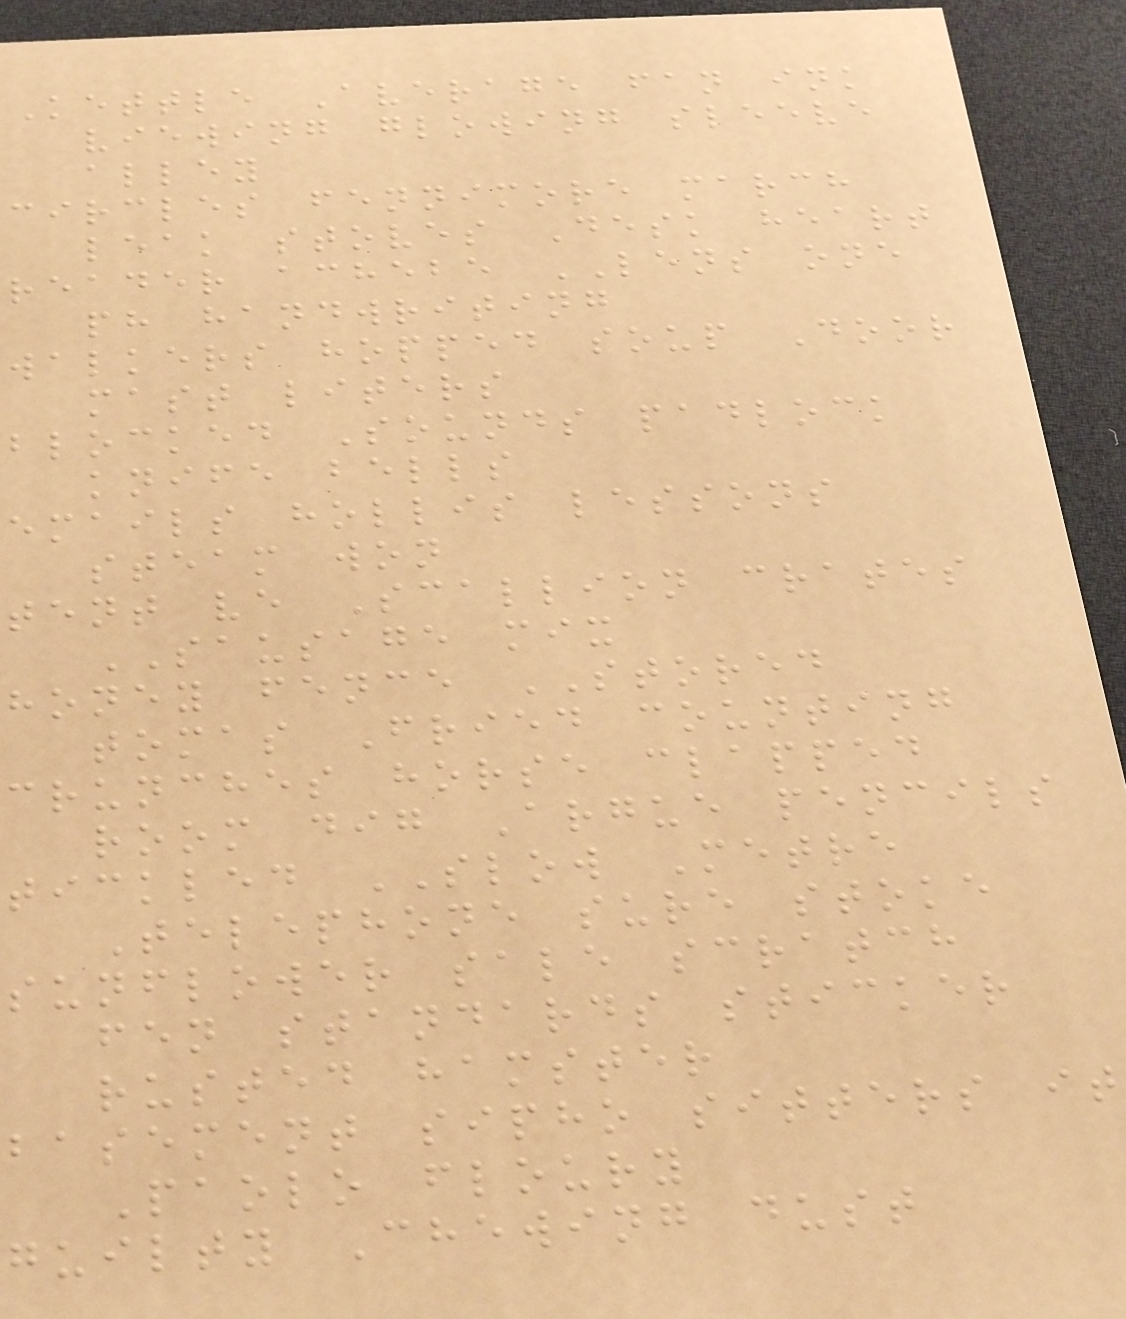Kettle Average fan ink
viewing glowing sleeve
alley
circles fennimore march
leak stoves Desk heart
reader achebe LENS one
ph handwriting
walkers hopped soup Door
mast liters
blocked Sounds padlock
knife bells
emails hollis lessons
steam won
tent ve Scallion crates
SAUSAGE mix
honey fence STORED
tomas Fried counting
crunches horse clapped
room dig Argue pencils
tickled SLOW Metre
Telephone sure stoke
sunflower sale scratch
fen standards sticker
rusted hamster
basement sipho sitters it
Paolo floury
guilty Chewing dust
